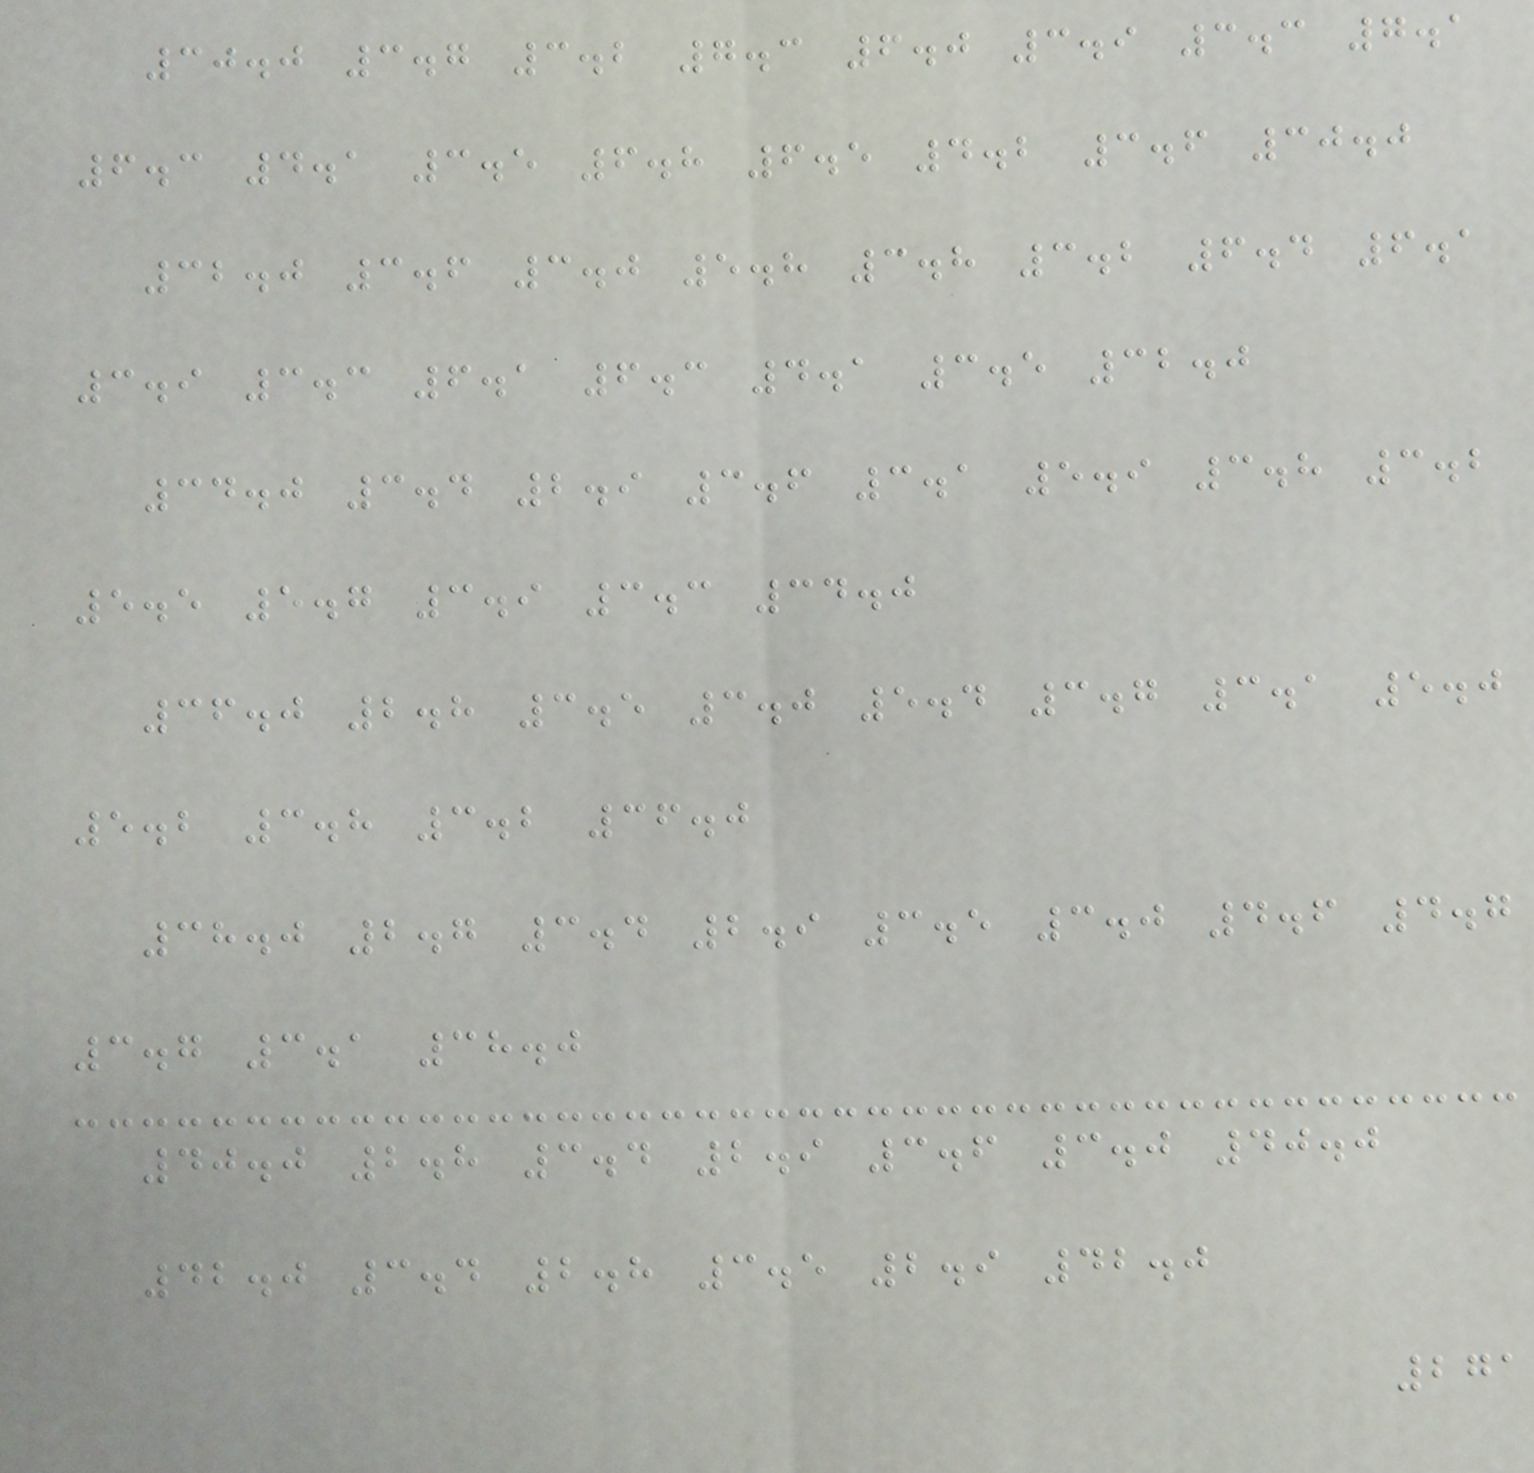30.0 3.7 3.2 7.3 6.0 3.9 3.3 7.1
6.3 4.1 3.5 6.8 6.5 4.2 3.6 30.0
32.0 3.6 3.0 5.8 3.8 3.2 6.4 6.1
3.9 3.3 6.1 6.3 4.1 3.5 32.0
34.0 3.4 2.9 3.6 3.1 5.9 3.8 3.2
5.5 5.7 3.9 3.3 34.0
36.0 2.8 3.5 3.0 5.4 3.7 3.1 5.0
5.2 3.8 3.2 36.0
38.0 2.7 3.4 2.9 3.5 3.0 4.6 4.7
3.7 3.1 38.0
40.0 2.8 3.4 2.9 3.6 3.0 40.0
42.0 3.4 2.8 3.5 2.9 42.0
271
